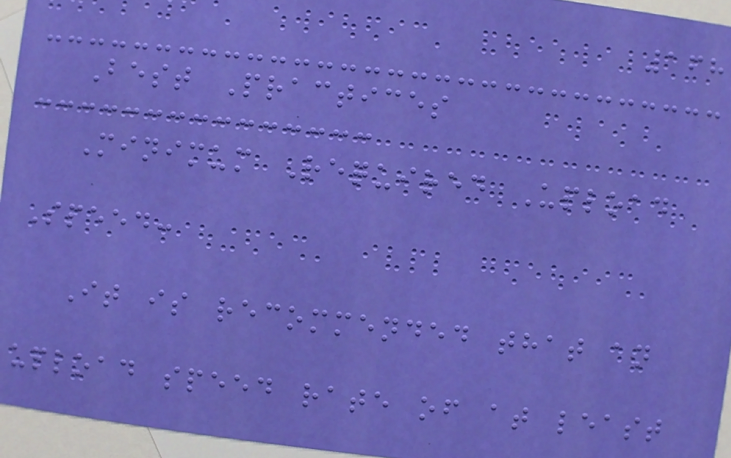168
Best Practices
Minimum Required Upload
Speed:
It is recommended that an
upload speed rate of at least
